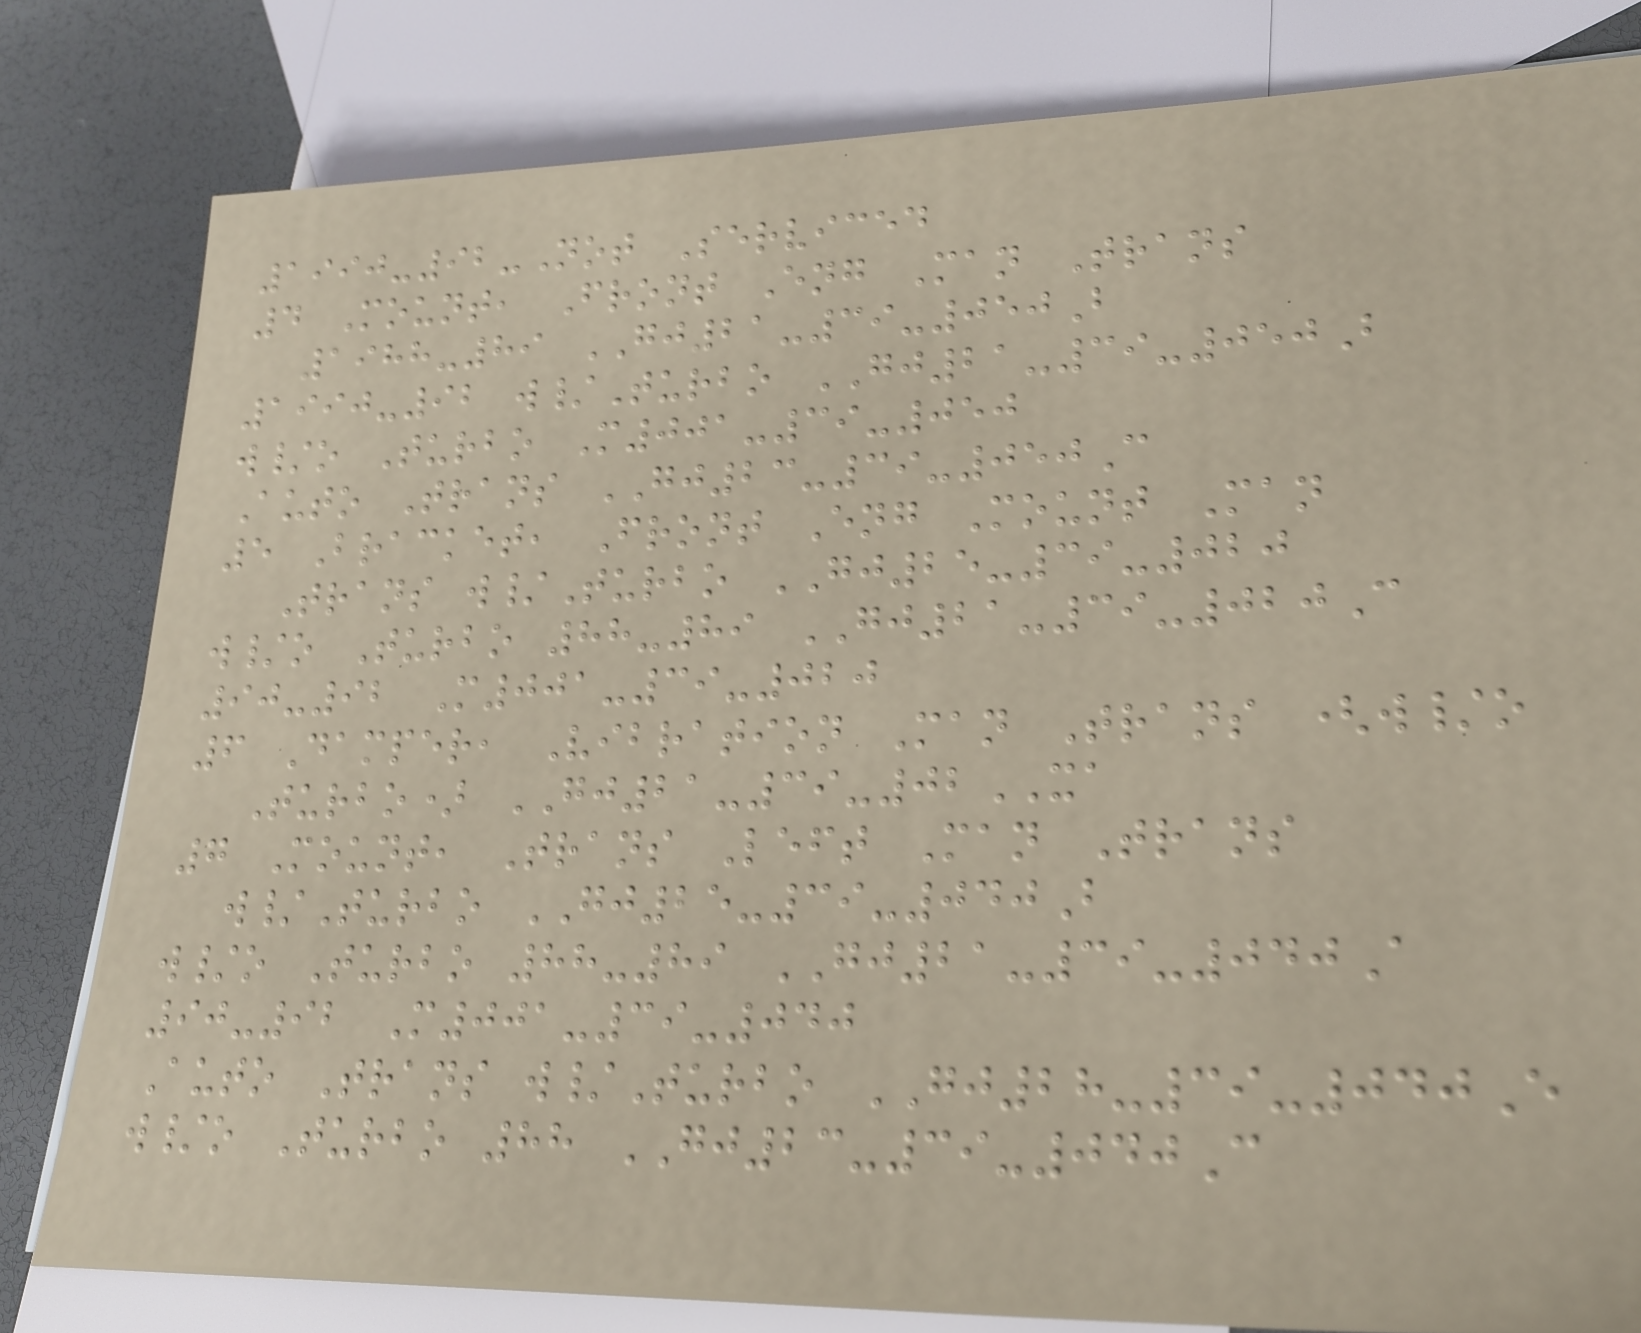1990-92-Not Serviced
4 Mount, Front Eng Man Trans
1988-89 GJ21-39-050B
1990-92 w/Turbo GJ21-39-050B
w/o Turbo M001-39-050
Auto Trans GJ23-39-050C
5 Bracket, Front Eng Mount Man
Trans w/Turbo GJ25-39-020
w/o Turbo 88-89 GJ21-39-020C
90-92 M001-39-020
6 Damper, Vibration Man Trans (w/o
Turbo) GJ21-39-02XA
7 Mount, Trans Left Man Trans
w/Turbo GJ25-39-040B
w/o Turbo 88-89 GJ21-39-040A
90-92 M001-39-040
Auto Trans w/Turbo GJ28-39-040E
w/o Turbo 88 GJ23-39-040C
